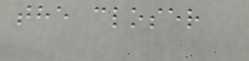the closer
